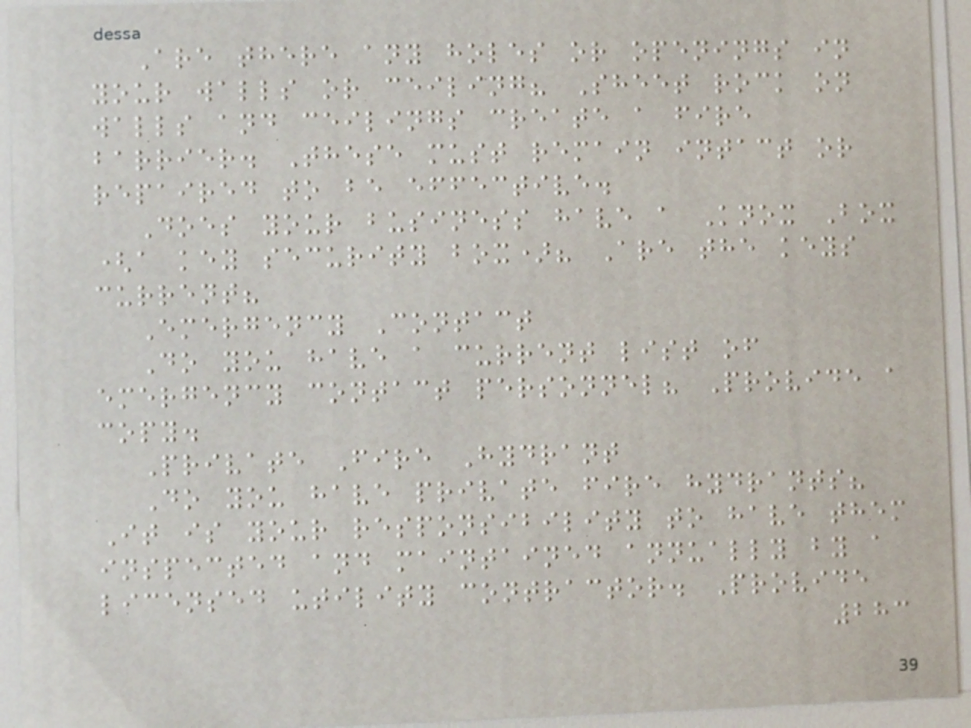Are there any holes or openings in
your walls or ceiling? Sheet rock on
walls and ceilings create a fire
barrier. These must remain intact or
repaired to be effective.
Does your business have a Knox Box
(a key security box)? Are the keys
current?
Emergency Contact
Do you have a current list of
emergency contact personnel? Provide a
copy.
Private Fire Hydrant
Do you have private fire hydrants?
It is your responsibility to have them
inspected and maintained annually by a
licensed utility contractor. Provide
283
